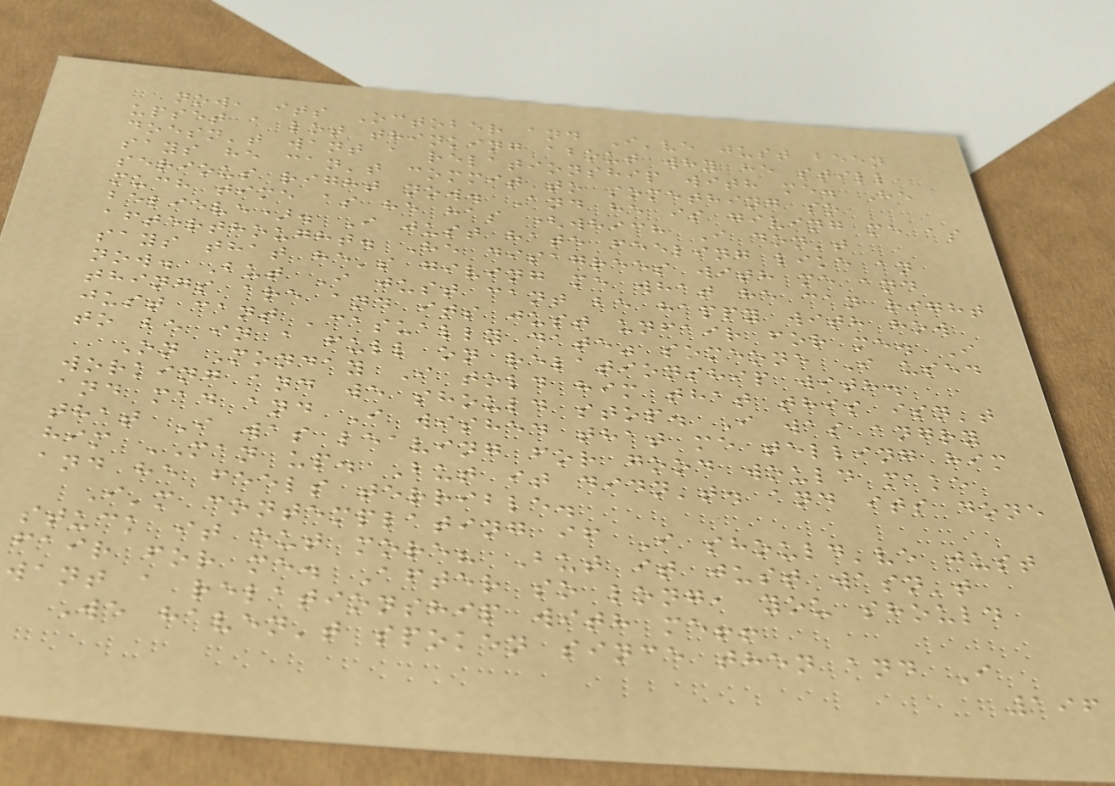now, its October and I've just been
upset a lot thinking about why he still
doesn't want a relationship with me. He
says he can't commit to something so
serious right now. And he is giving me as
much time as he has (which I don't
believe). I just hate feeling like an
afterthought. He disagrees with me and
says that he's giving me what he can right
now. But I just cant be happy with how
things are and its just unfair for me. I
just cant 'casually date" someone I used
to be in a full on relationship with.
On Monday I told him that this isn't
working and we should stop. I was angry
and mad and I wished that me telling him
that I was leaving for good would make
him MAN up. But it didn't. and its done
and he feels terrible.
I'm contemplating if I should've just
stuck it out more? But it just wasn't
fair for me. After so long, you should
want a relationship with me!!
We haven't spoken since then and I
196
